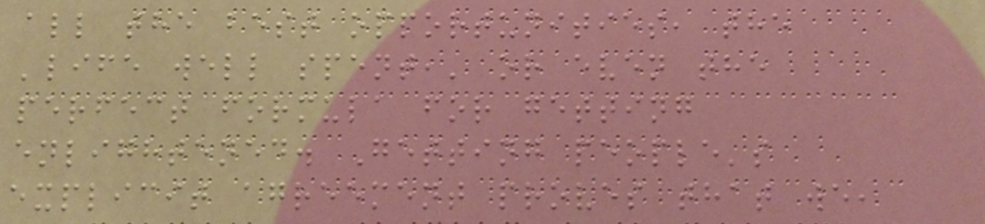all the best opportunities, the
'life well spent,' or even the
perfect formula for getting
enlightened. Getting people's
explicit agreement proves that we,
